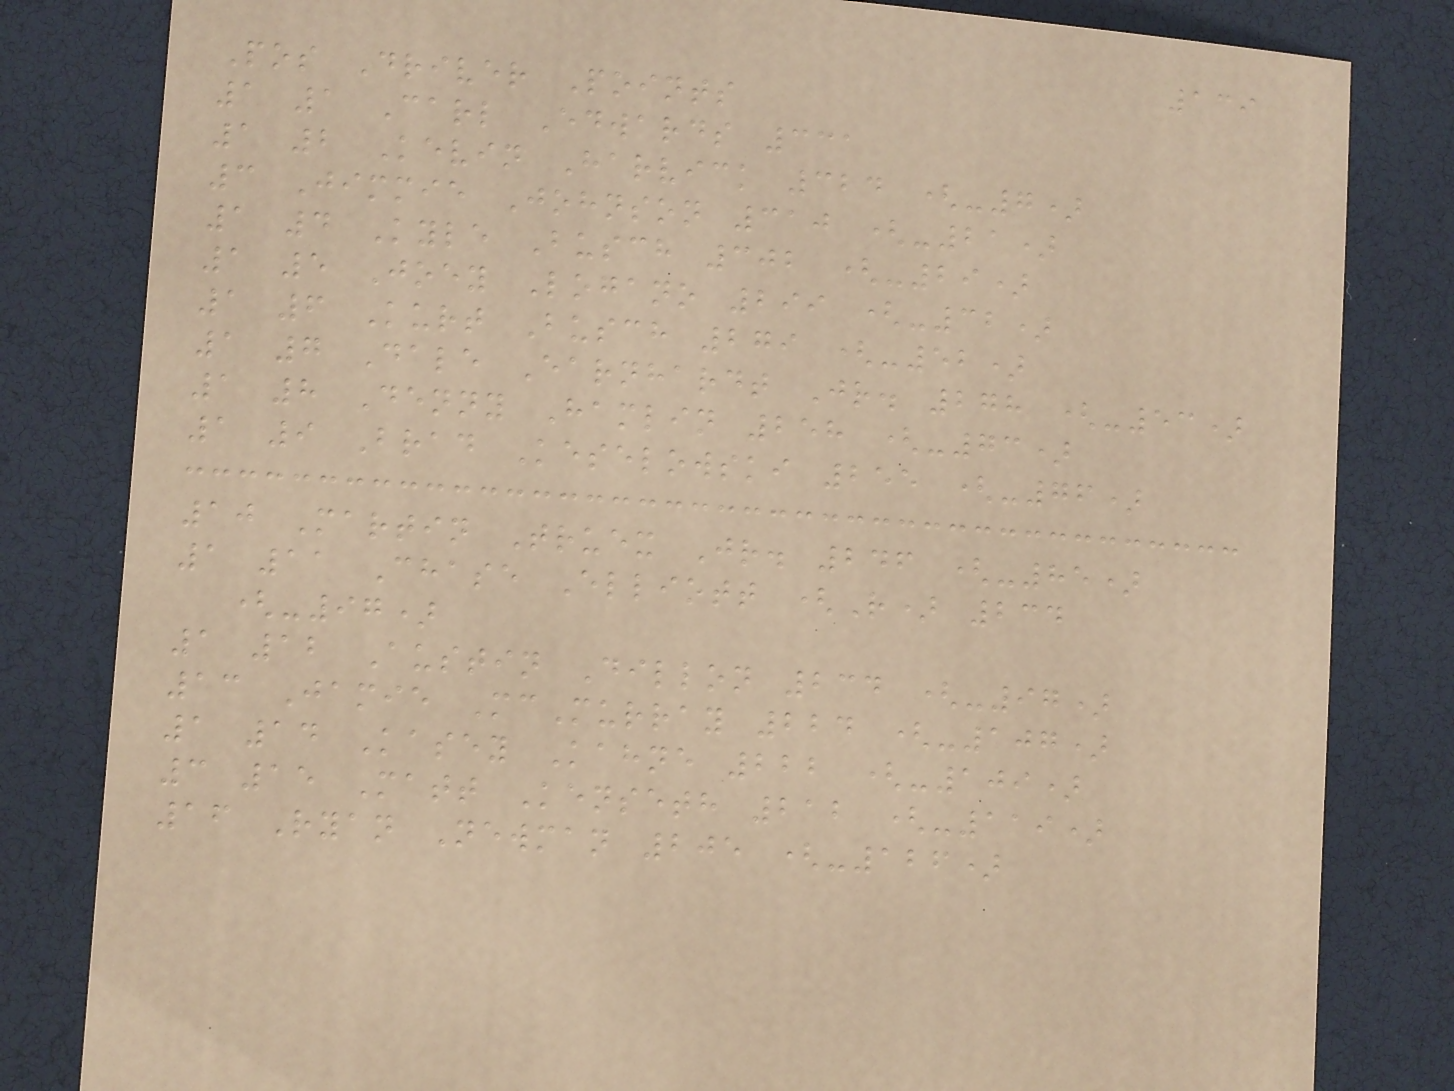139
Pos Driver Points
1 1 Carl Edwards 331
1 2 Kevin Harvick 324 (-7)
3 Jimmie Johnson 310 (-21)
1 4 Kyle Busch 302 (-29)
1 5 Joey Logano 299 (-32)
1 6 Kurt Busch 279 (-52)
1 7 Dale Earnhardt Jr. 278 (-53)
1 8 Denny Hamlin 258 (-73)
1 9 Brad Keselowski 255 (-76)
10 Martin Truex Jr. 246 (-85)
1 11 Chase Elliott (R) 234
(-97)
1 12 Austin Dillon 234 (-97)
13 Jamie McMurray 224 (-107)
1 14 Kasey Kahne 222 (-109)
3 15 Matt Kenseth 212 (-119)
16 Ryan Newman 205 (-126)
